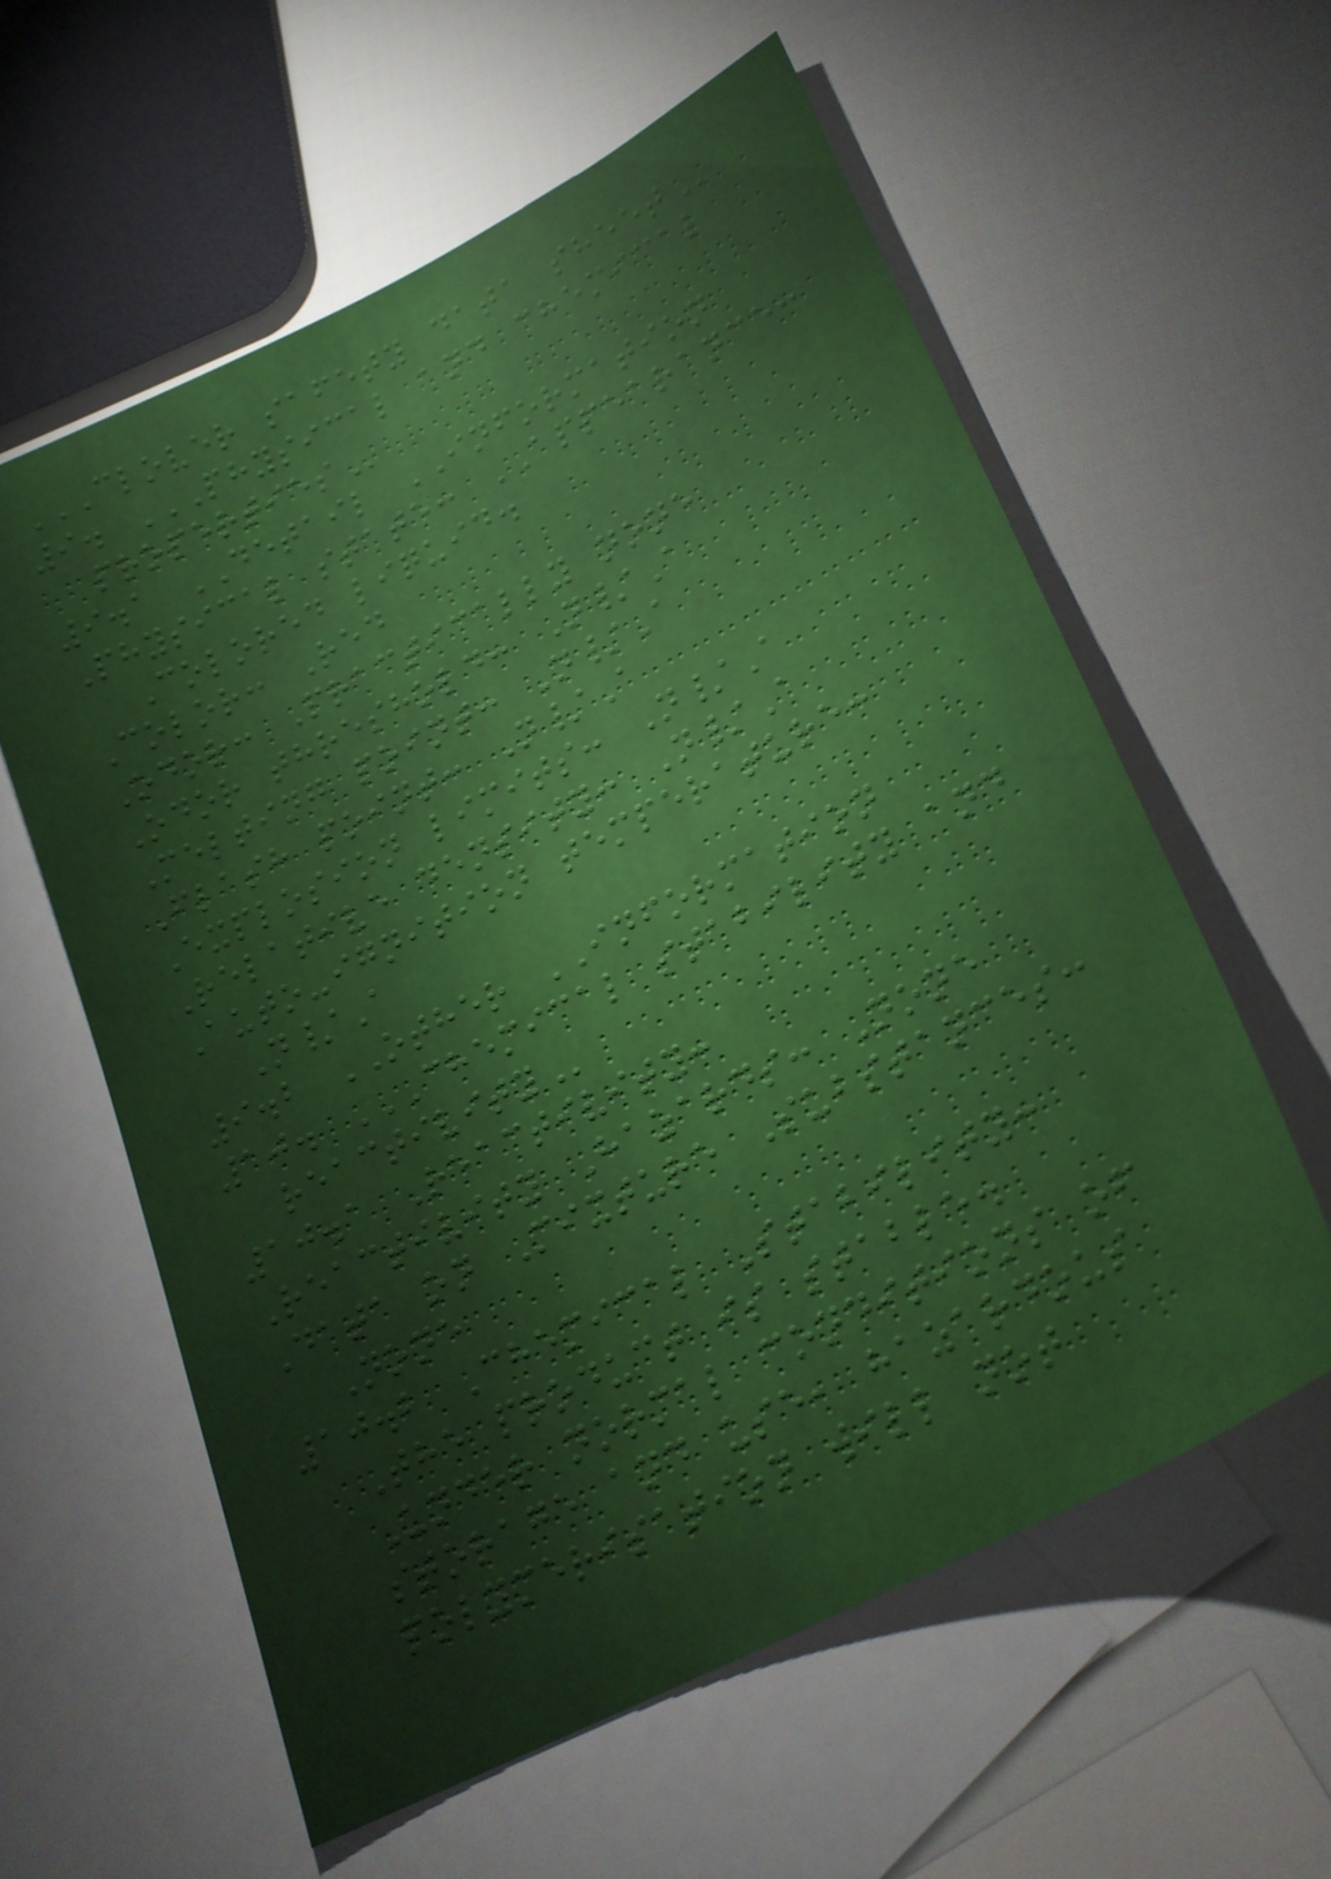CLOVER SAFETY DATA SHEET
9. PHYSICAL AND CHEMICAL
PROPERTIES
9.1 DETAIL INFORMATION
Physical state: APPEARANCE:
Colored liquid.
Color: Red
Odor: Practically none
Odor threshold: N/A
Melting point: N/A
Flash point: N/A
Explosion limits: N/A
Relative density: N/A
Auto-ignition temperature:
N/A
9.2 OTHER INFORMATION
10. CHEMICAL STABILITY AND
REACTIVITY
10.1 Reactivity:
Reactivity Hazards: None
Data on Mixture Substances:
None
10.2 Chemical Stability:
The product is stable.
Under normal conditions of
storage and use, hazardous
polymerisation will not
